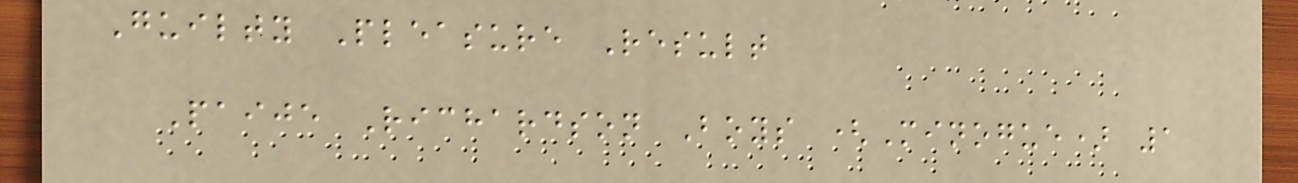Guilty Pleasure Result
Paije Richardson Boys (Minogue) 1
